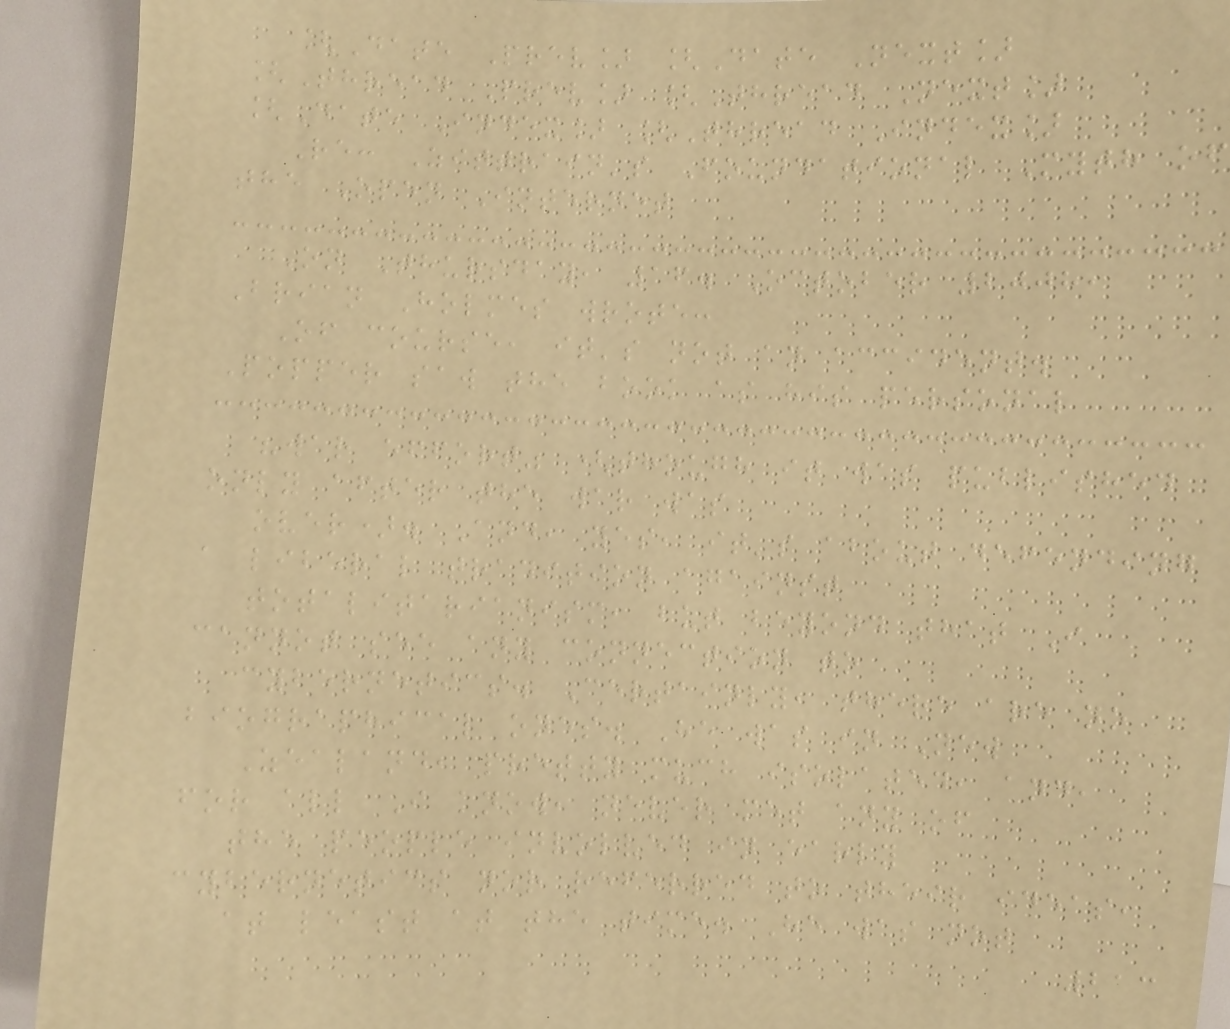[Date Prev] [Date Next]
[Thread Prev] [Thread Next]
[Date Index] [Thread Index]
Re: Zittrain's Foundational Myth of
the Open Internet
On Thursday, 16. October 2008,
Brian Holmes wrote:
Of course, it's not an accident.
Popper saw the book as his personal
"war effort" (though it was published
only after the war was
over). And, yes, it's about defending
a liberal tradition against
totalitarianism, but beyond that I
cannot see any connection to
cybernetics. Certainly, there are no
biographical ones. He was in New
Zealand, pretty much isolated, and,
for all I know, never met any of
the people involved in early
cybernetics nor referred to their ideas,
at least at the time. He was not
213
